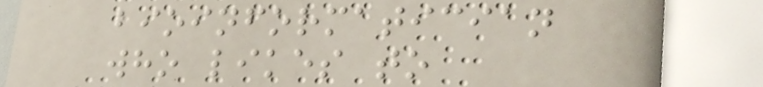bioinformatician
who likes to
